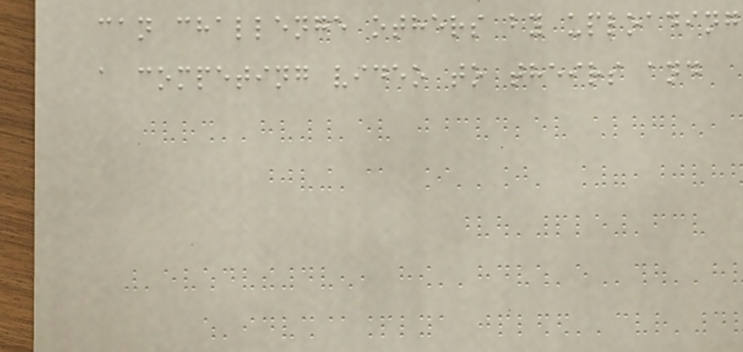can challenge others by uploading
a competing video to theirs and
